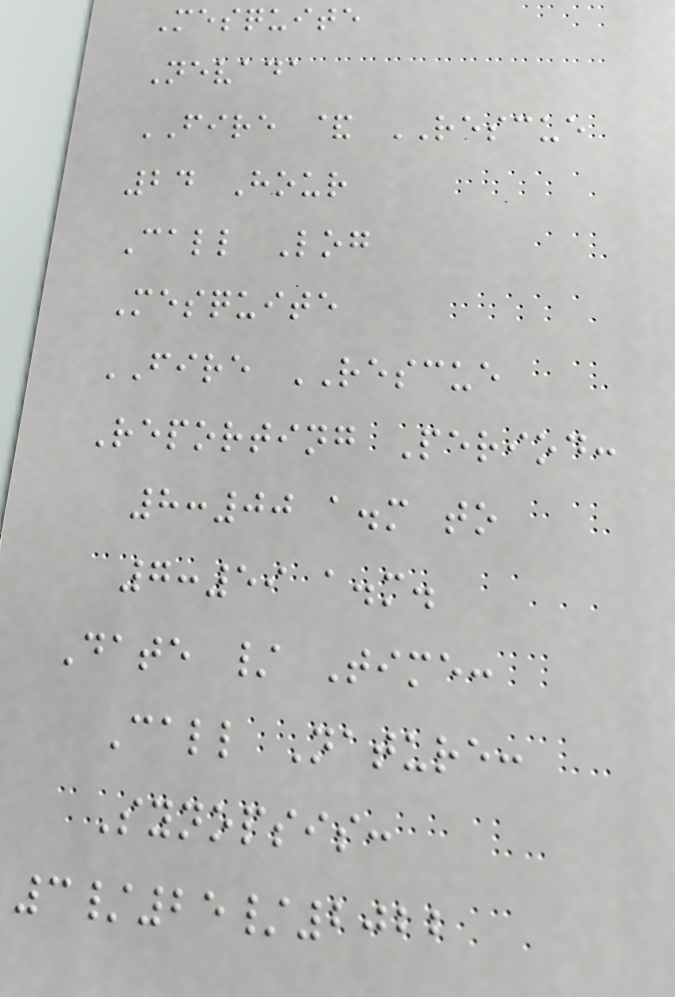Mesquite
Nevada
FIRE & RESCUE
24 Hour
Call Log
Mesquite
FIRE RESCUE
Reporting Period:
8:00 a.m to
7:59 a.m.
Date / Time:
Call Nature:
Synopsis:
3/25/2022
